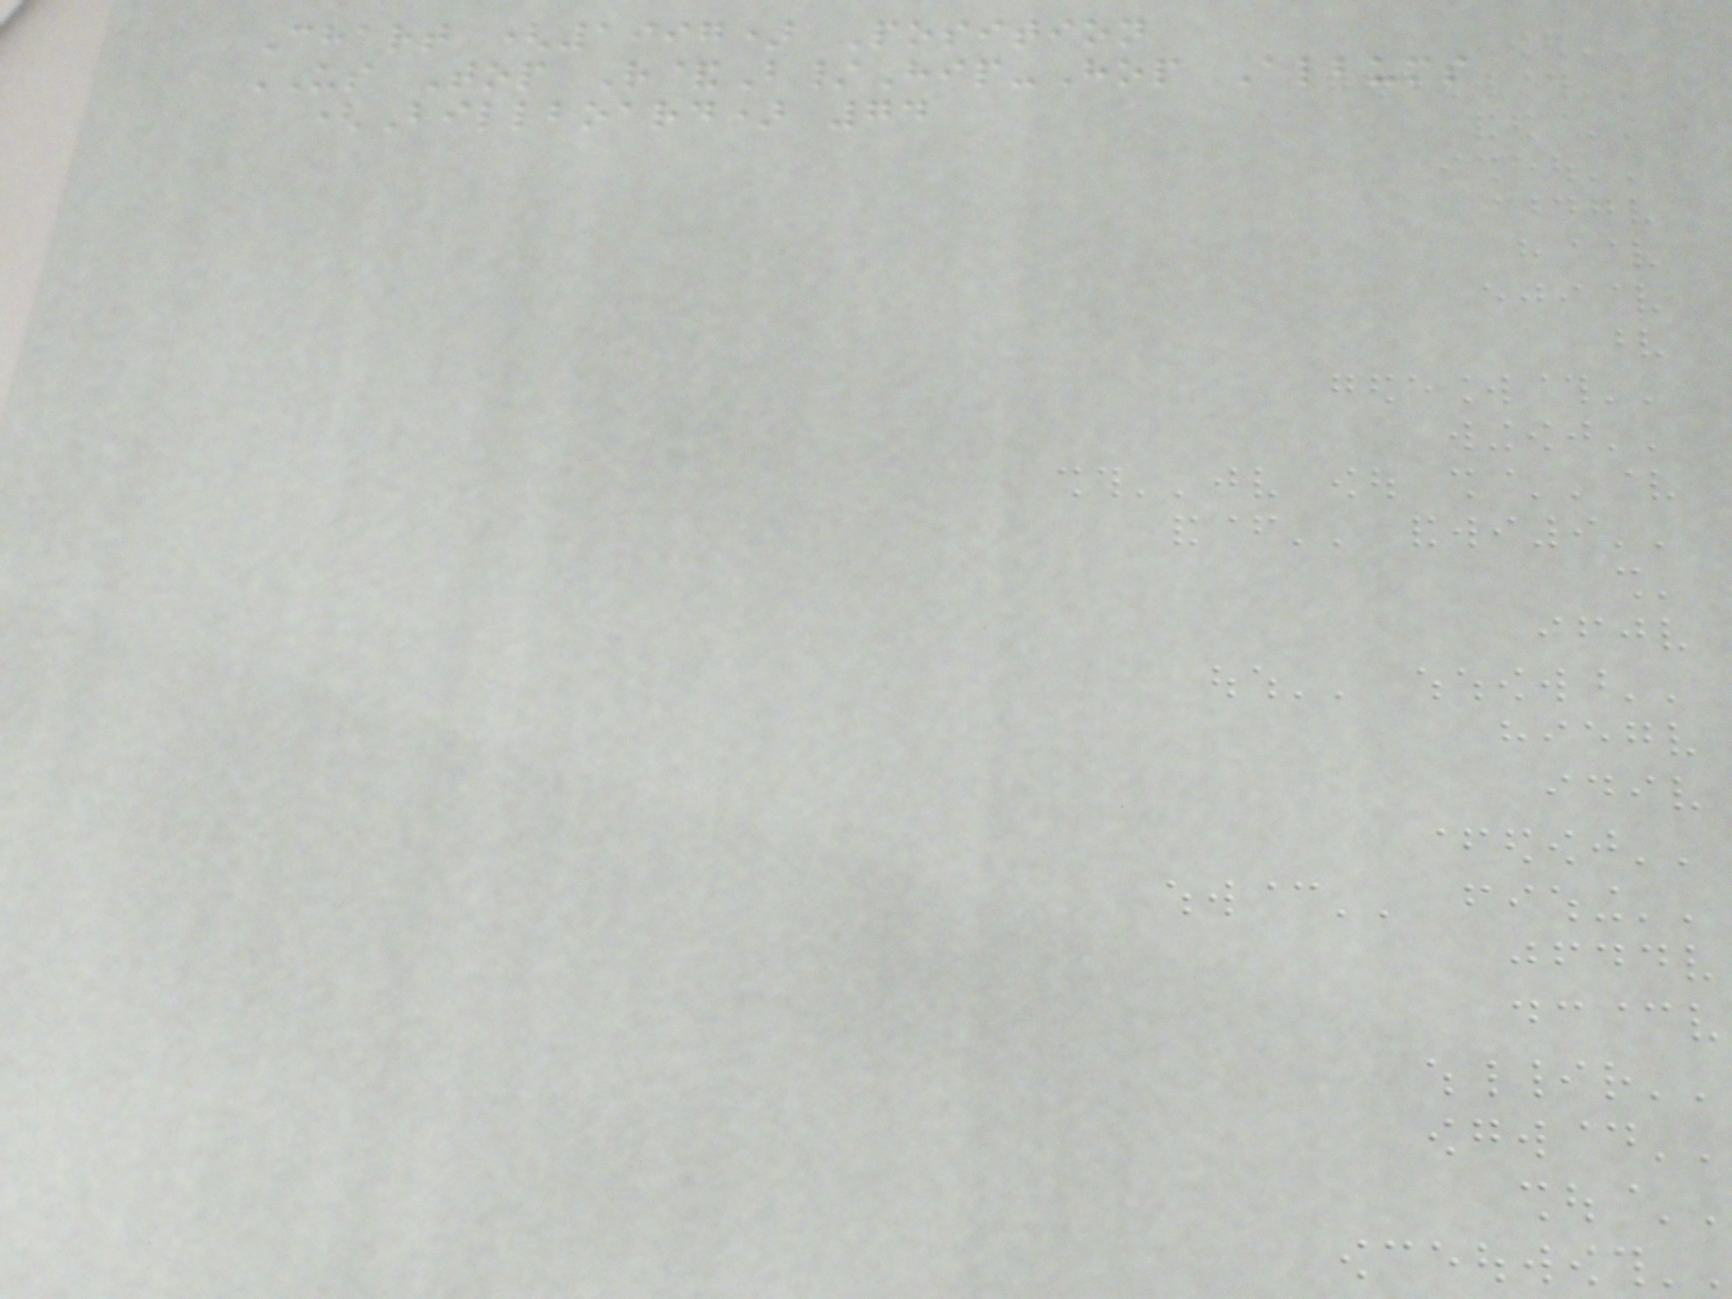Chart (1997) Position
US Top R&B/Hip-Hop Albums
(Billboard) 74
